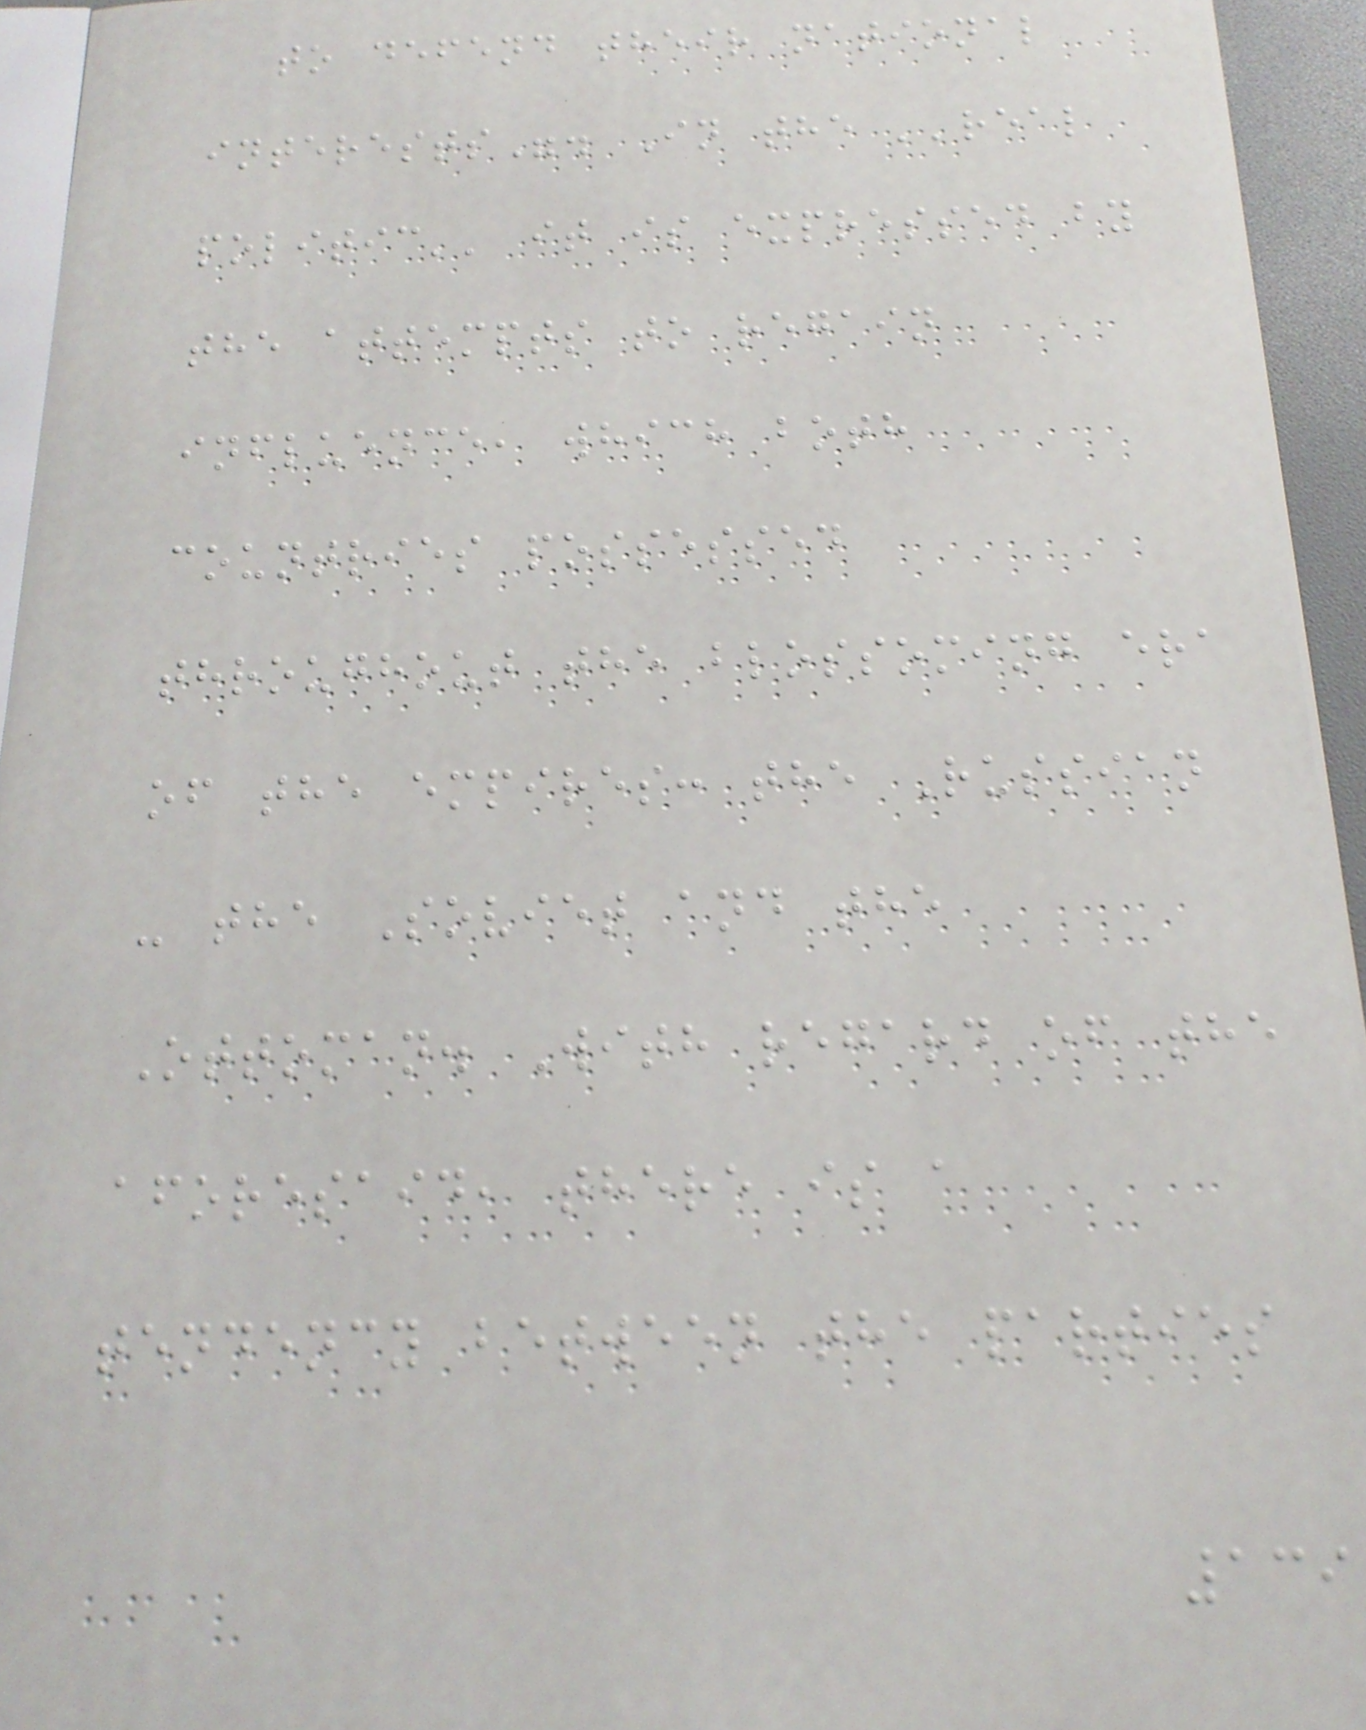to defend their national
interests". In the ''real
politic'' it is expressed by
the attempts to regain
influence, which both
countries possessed
throughout the blossoming era
of the empires: the Russian
- the Soviet and the
Ottoman. With regard of the
aforesaid, there is a
tendency between the parties
139
